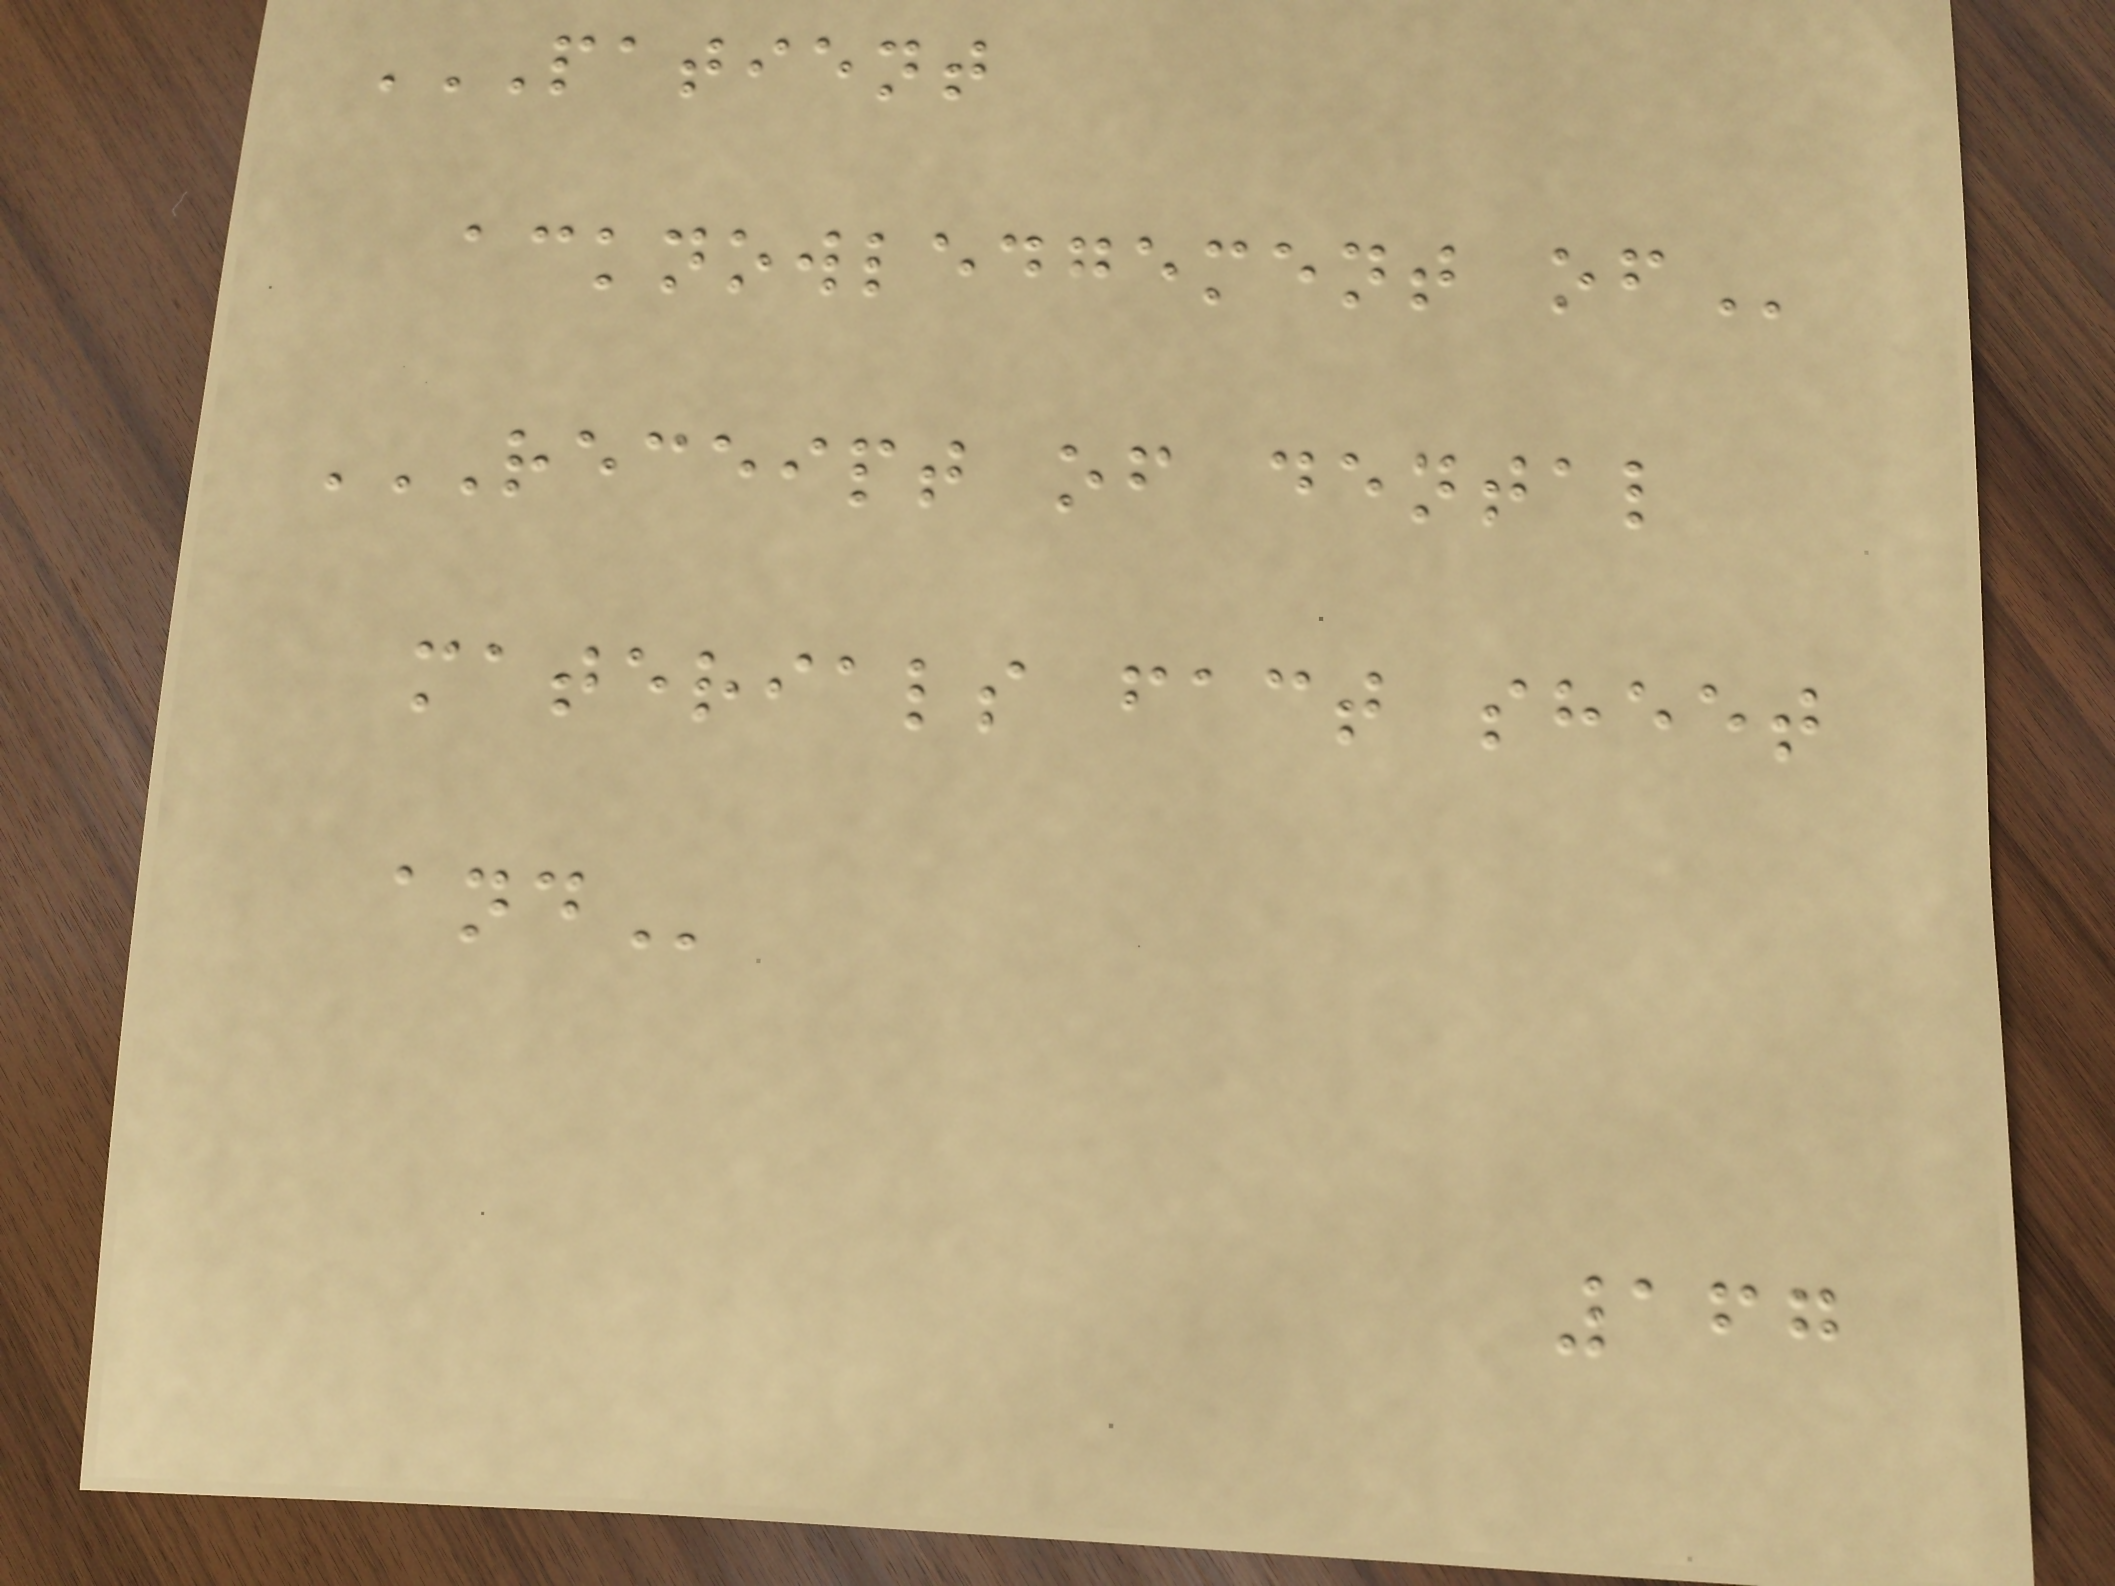PATIENT
ACKNOWLEDGEMENT OF
RECEIPT OF DENTAL
MATERIALS FACT SHEET
AND
167
